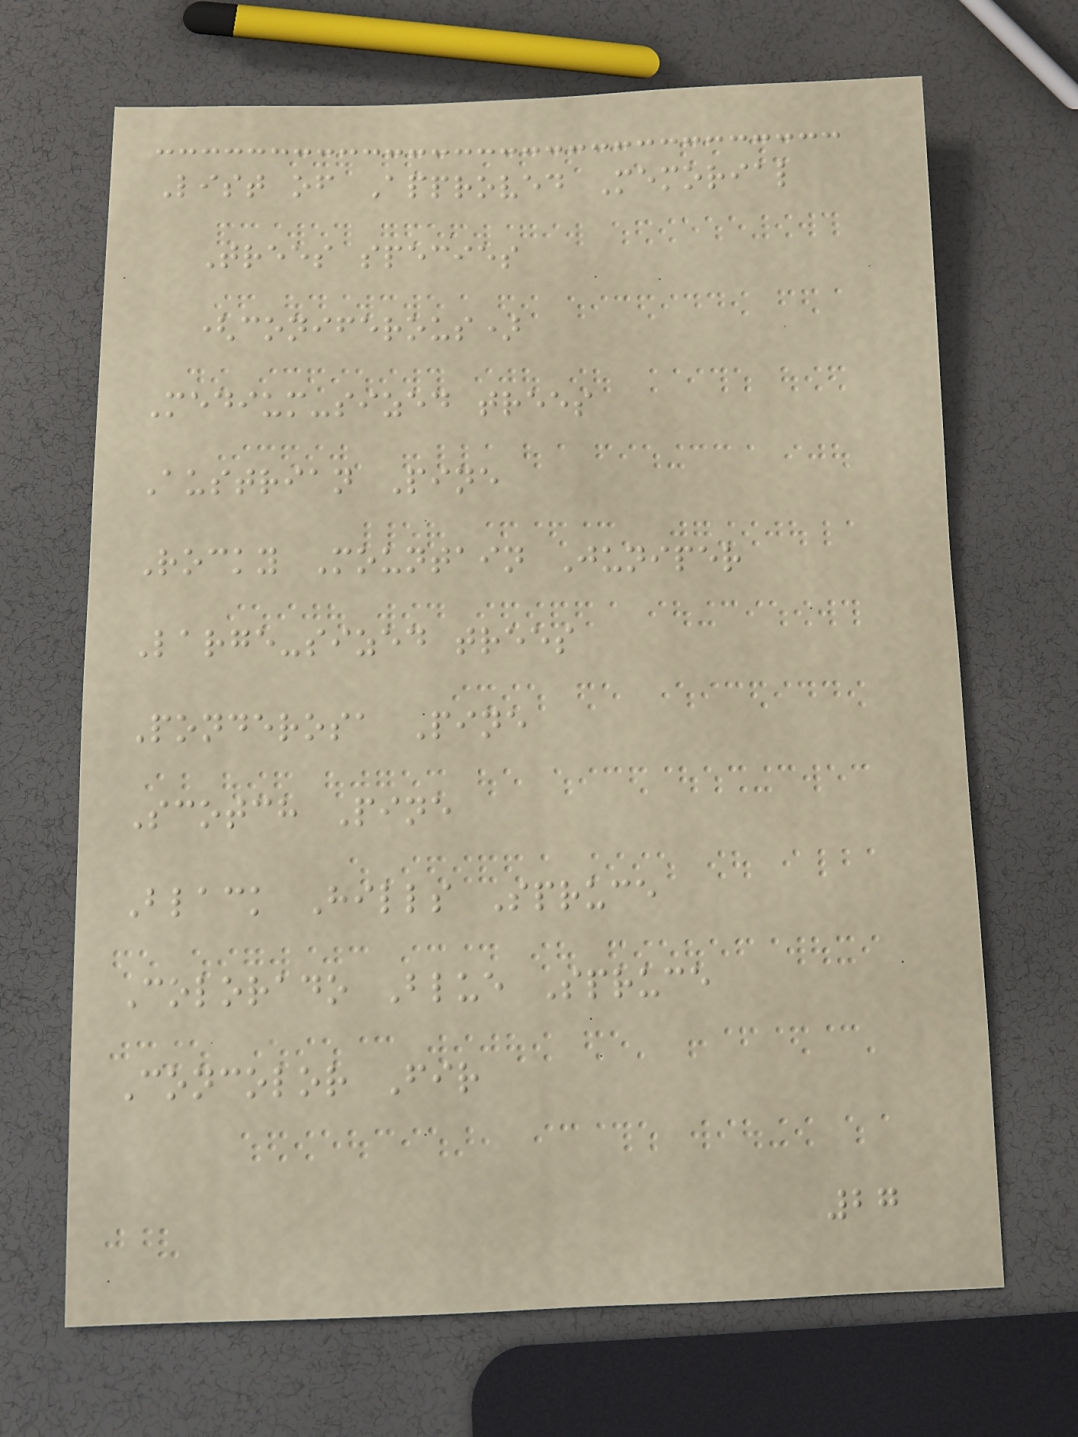List of Approved Memorial
Trees species
(coniferous)
Medium-sized trees
Austrian Pine
Rocky Mountain Juniper
Large-sized trees
Ponderosa Pine
Scotch Pine
Black Hills Spruce
Colorado Blue Spruce
Concolor Fir
27
